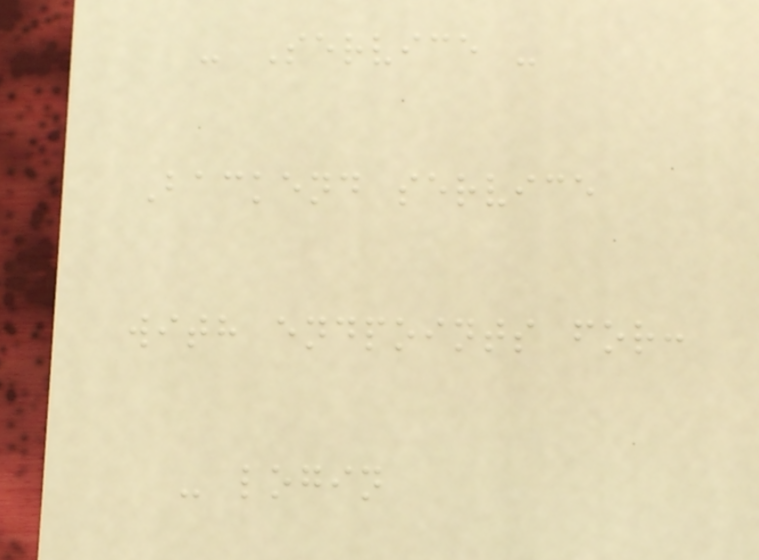- Service -
Backend service
with endpoints for:
- login
